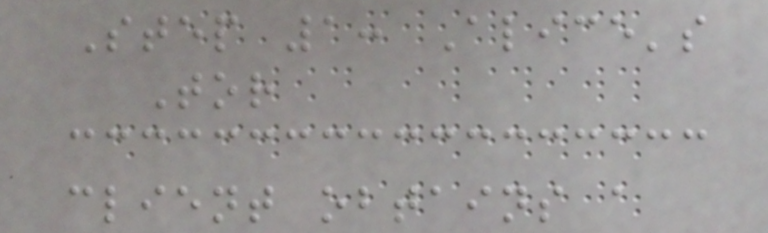Step 1: Alice's
Tor
client obtains a
